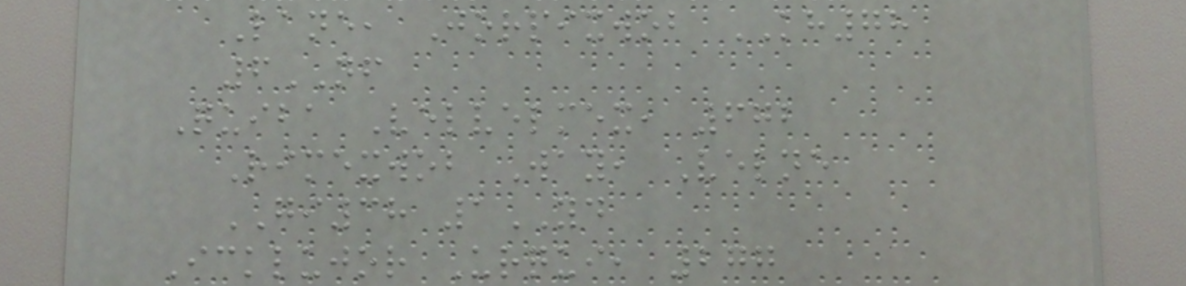Lane, Jorpixwob KH78
6NF
Quiba Velvelmex, 672
Rimexwob Way, Velne
GI38 1YD
Icklujor Urqui, 277
